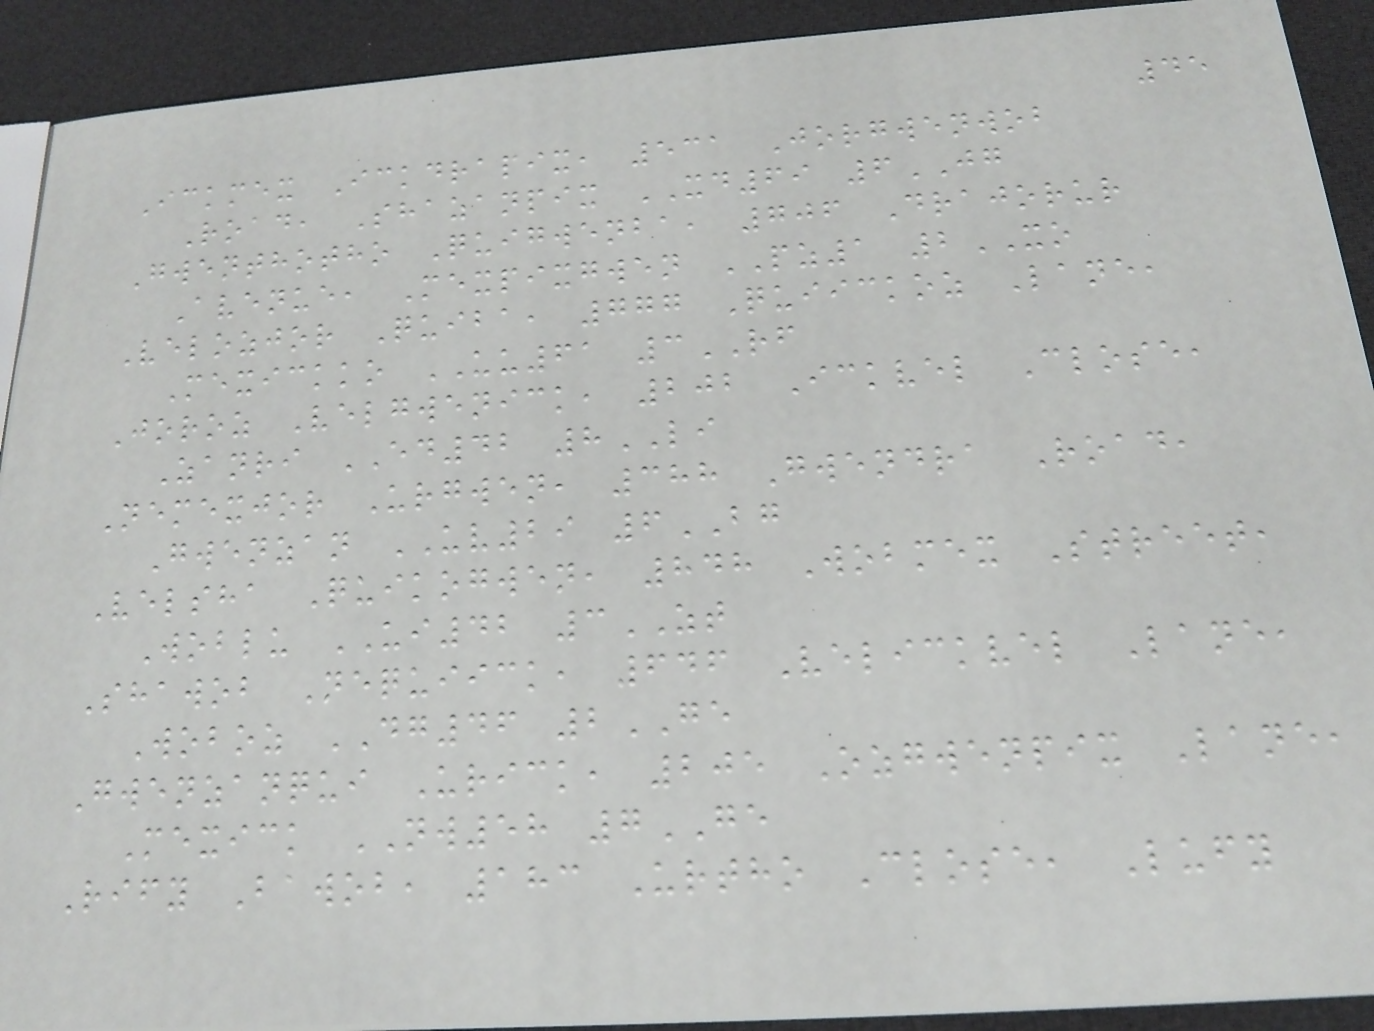45
Ickmex Ickdrapix, 531 Jorgwenwob
Road, Shazanpix XD69 6JG
Gwenthotho Quigwenba, 706 Drajorur
Avenue, Mexpixgwen PZ1 2XO
Velozjor Quiba, 777 Quiickoz Lane,
Mexickko UU61 3RF
Joroz Velgwenick, 202 Ickvel Close,
Zanri ED42 8LI
Nemexjor Urgwen, 388 Gwendra Road,
Gwenzan UV29 6BG
Velsha Quikogwen, 848 Wobmex Street,
Woblu UI42 3ZT
Shawob Nequiick, 646 Velickvel Lane,
Woboz DG46 2GE
Gwenzanqui Urick, 205 Ozgwenpix Lane,
Mexick NW58 7GE
Rify Bawob, 183 Urtho Close, Lufy
